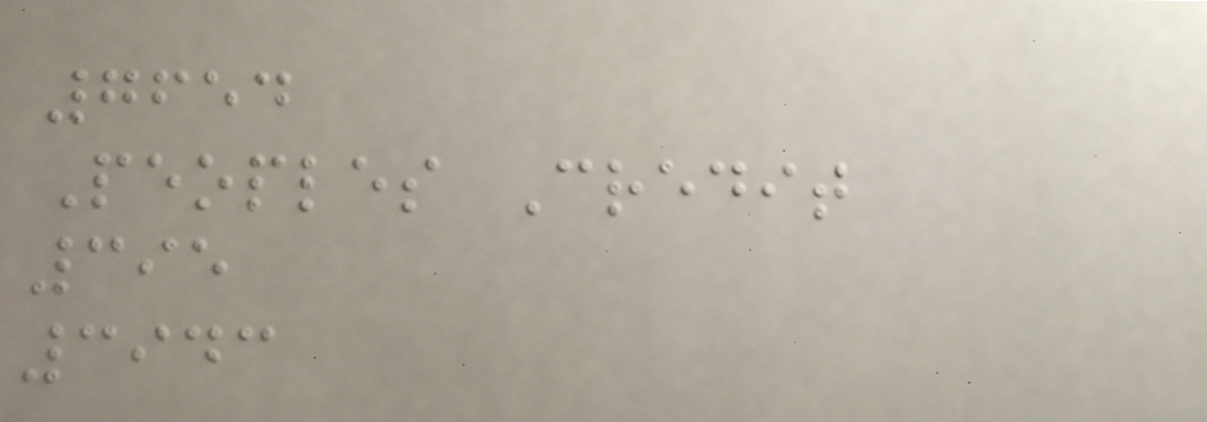7654
Peoples Credit
395
3943
